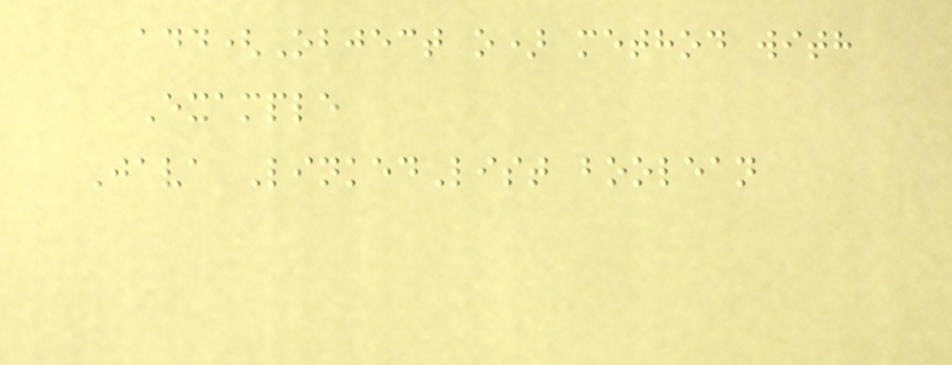add(Object o) method with
Example
Java LinkedList boolean
